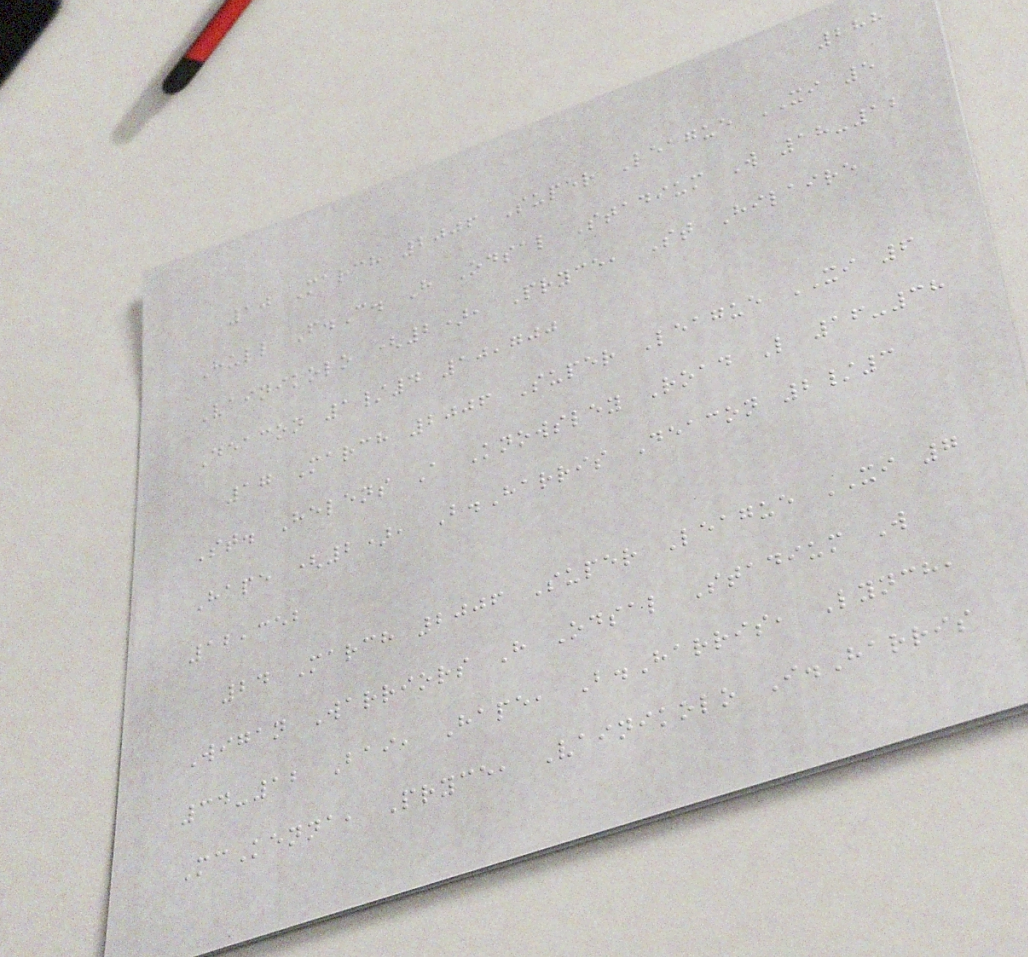288
10 March 2006 Super League XI 5
Hull F.C. H Odsal Stadium W 18-12
Vainikolo (2), Pryce, St Hilaire
Deacon 1/4 10,700
17 March 2006 Super League XI 6
St. Helens A Knowsley Road L 16-38
Hape (2), B.Harris Deacon 2/3
12,352
24 March 2006 Super League XI 7
Wigan Warriors H Odsal Stadium W
34-12 Bai, Hape, B.Harris, Lynch,
McKenna, Pryce, Vainikolo I.Harris
